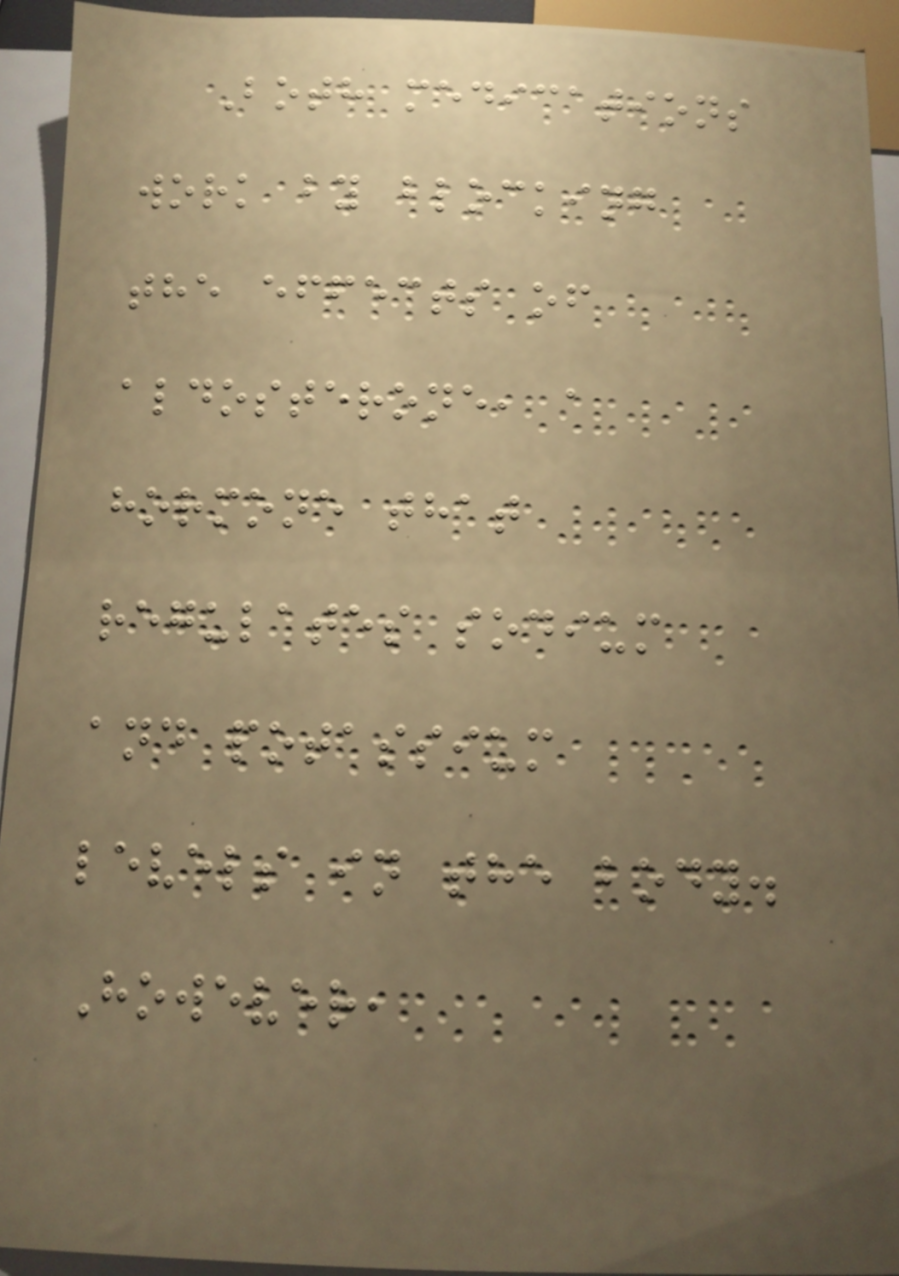Both medications
work by blocking
the effects of
aldosterone, a
hormone that
regulates sodium
and potassium
levels in the body.
However,
